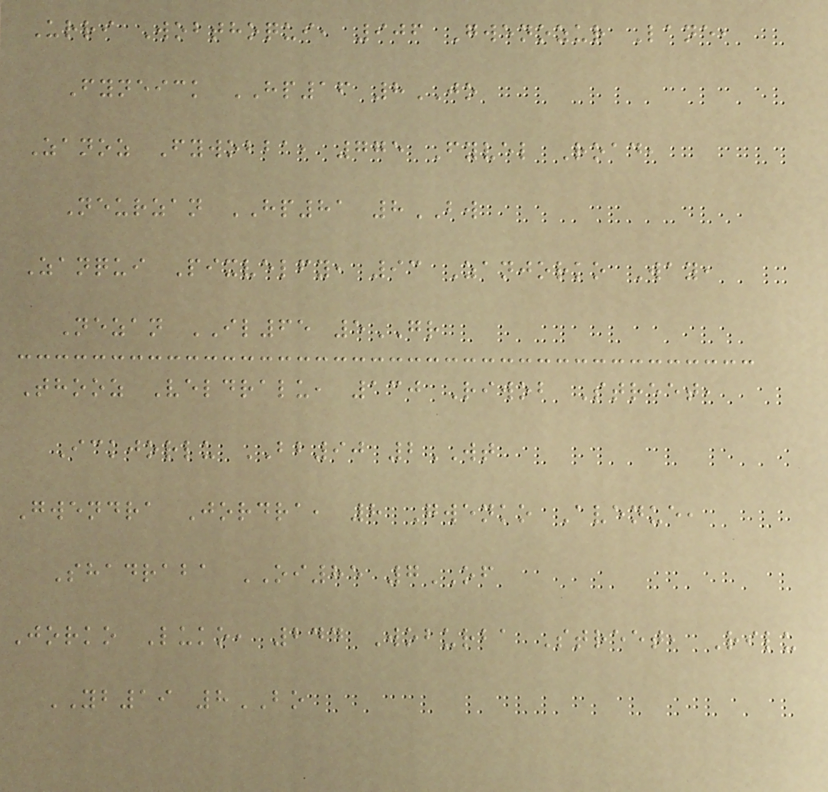Urri Wobthoqui, 906 Gwenozur Lane,
Fyneick HP16 8JO
Zanoz Fywobba, 775 Fyvel Road,
Neurzan HP81 8BW
Zanqui Pixvelfy, 93 Zanjorko Way,
Nezan IL65 5GR
Thooz Veldralu, 130 Riwob Street,
Ickjorlu BB90 2WT
Gwendra Jordra, 8 Gwenko Avenue,
Shadraba OI85 7OF
Jorko Luko, 244 Woburba Street, Rilu
YB19 8BO
